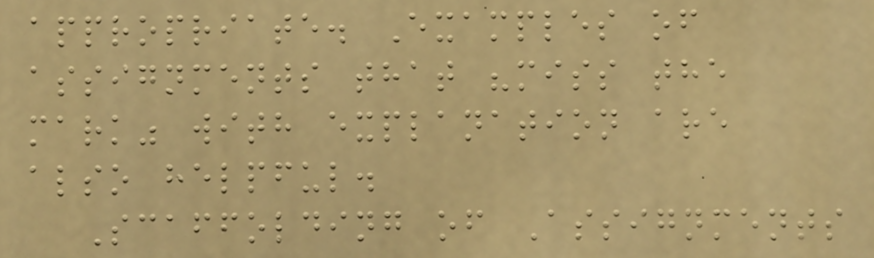appropriate. Examples of
assignments that "miss the
mark" with explanation are
also helpful.
Scaffolding of Assignments
